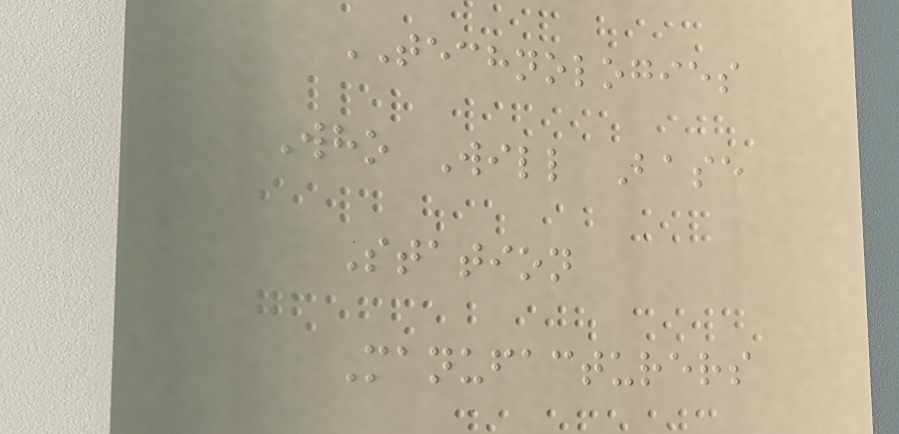TECHNOLOGIES
Who Will Base
Station
Manufacturers
